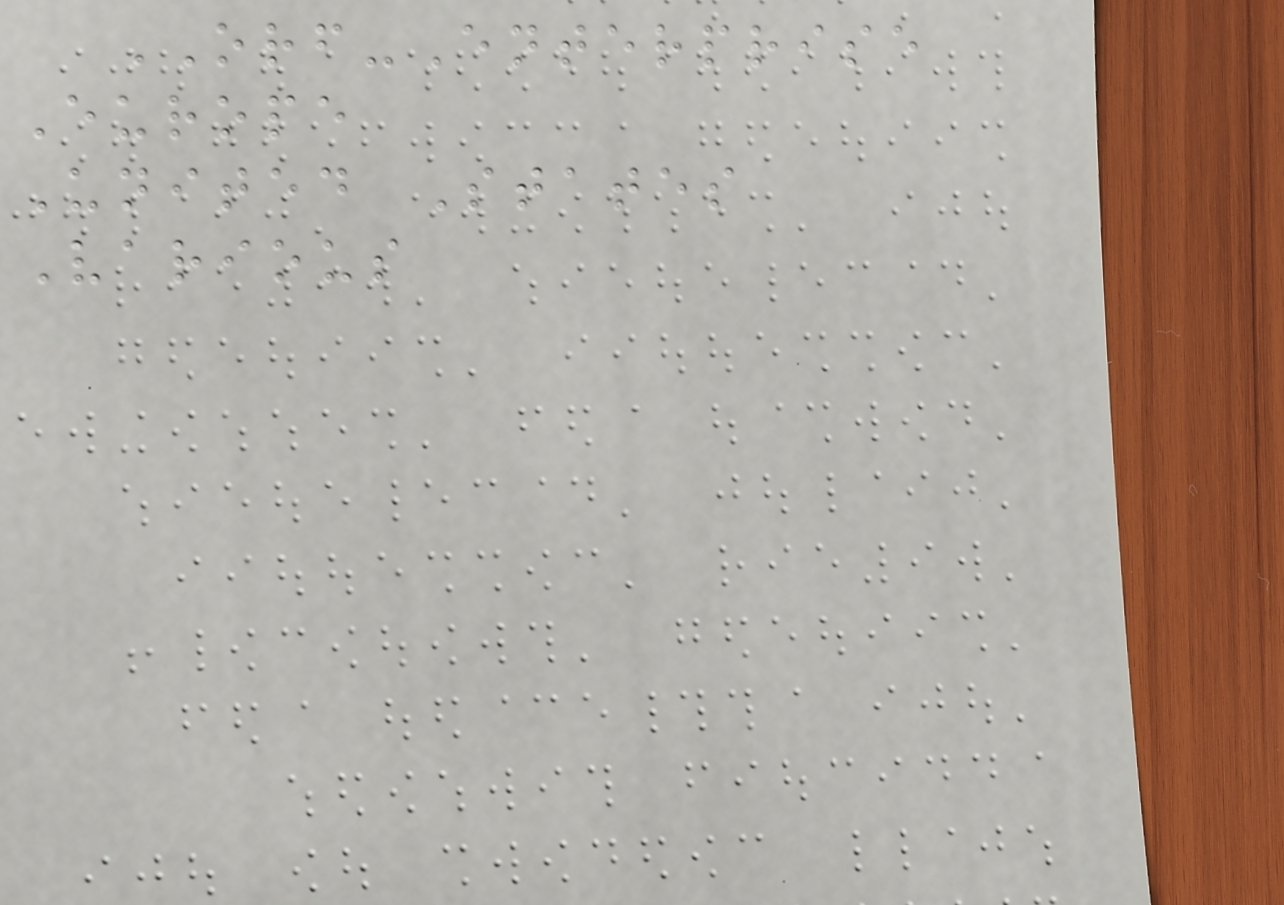ORF-Enterprise
Europe
United States
Various
